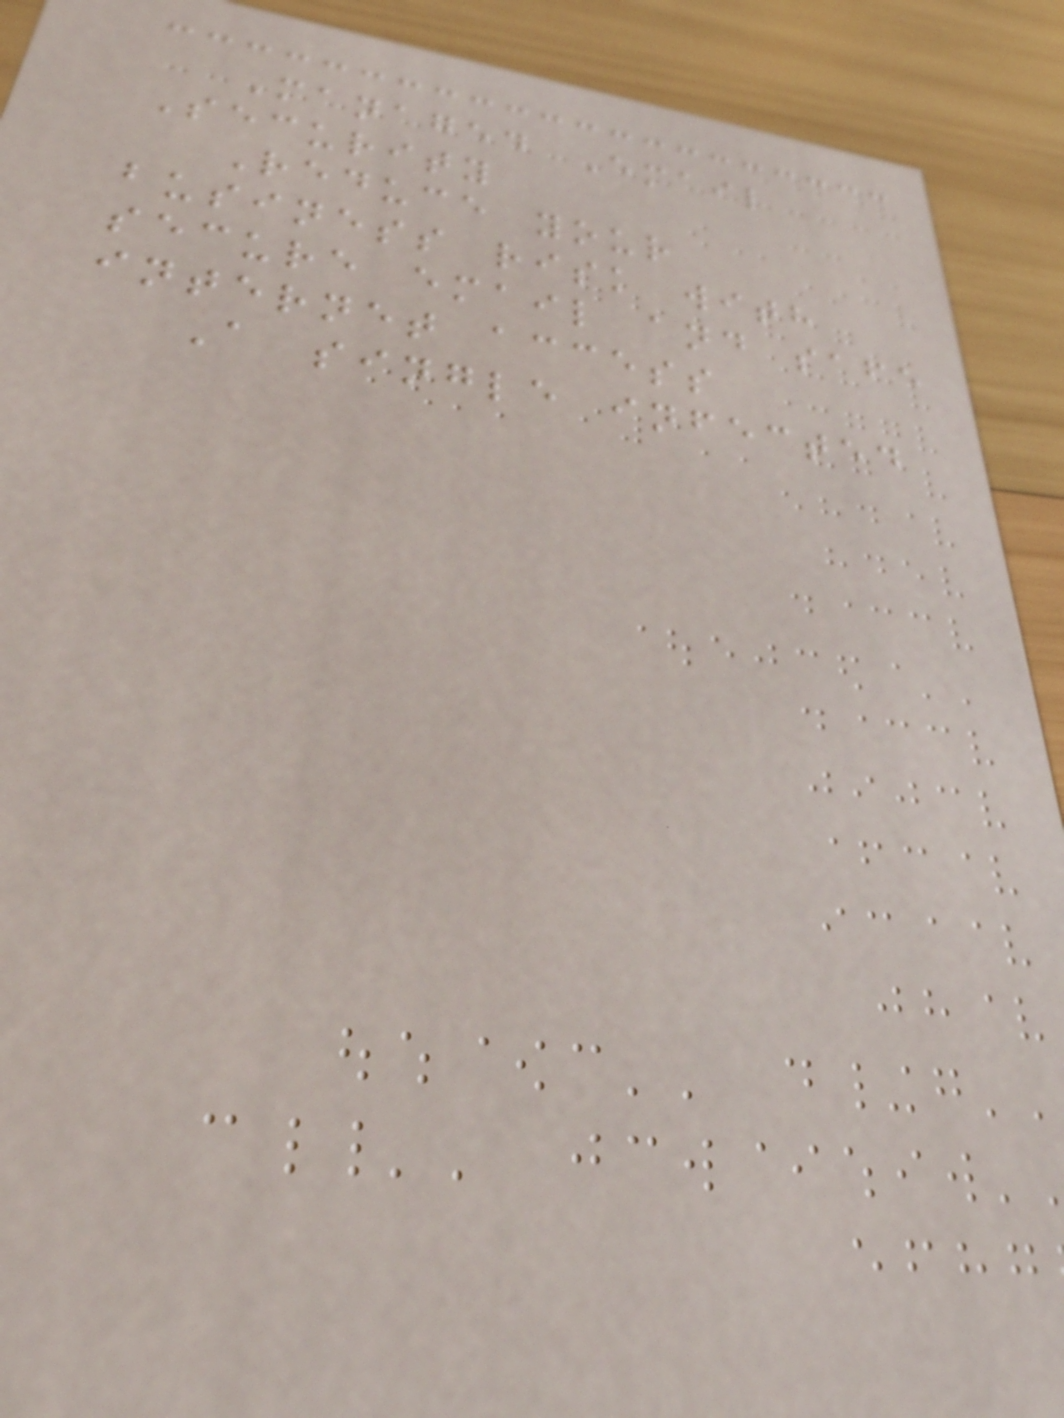Managed Email
Security
Reduce your
business risk with
secure email and safe
internet access
A single infected
